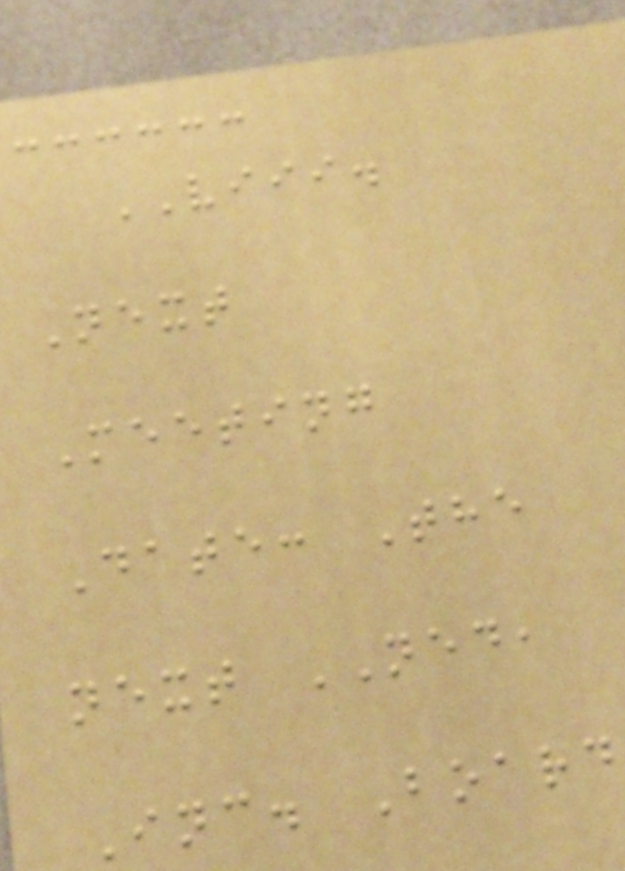VIII.
Next
Meeting
Date: The
next NED,
Inc. Board
